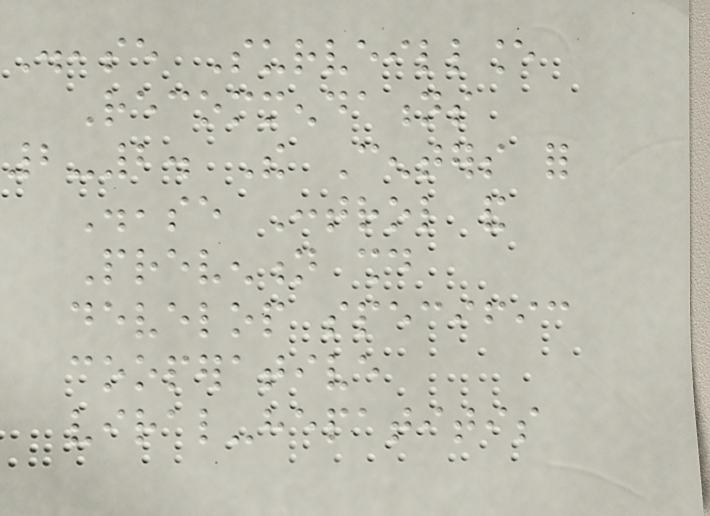Disease Surveillance
Recommendations
2-2. The Centers for
Disease Control and
Prevention should
develop specific
cooperative
viral-hepatitis
